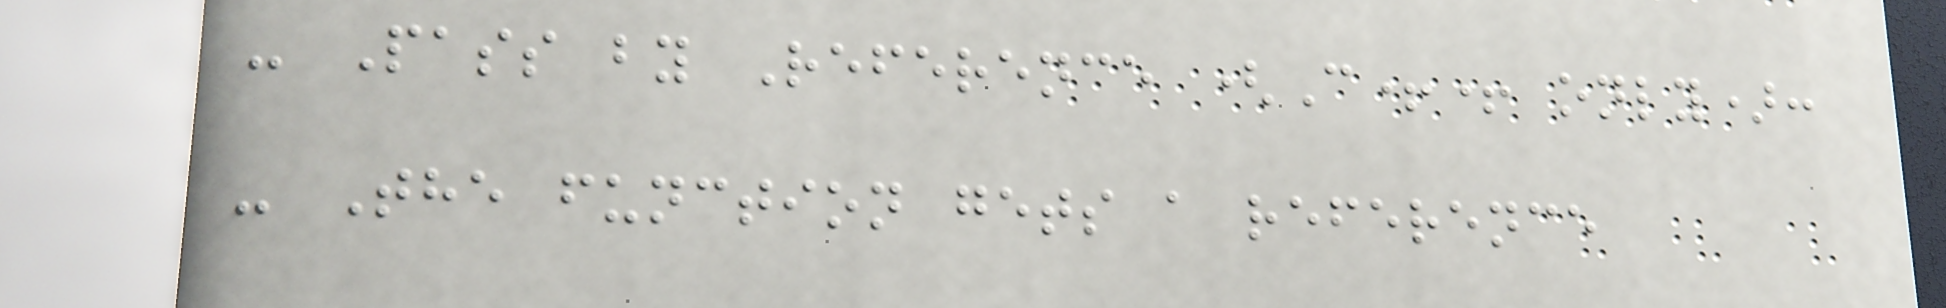- Pass by Reference (C++ only):
- The function gets a reference
